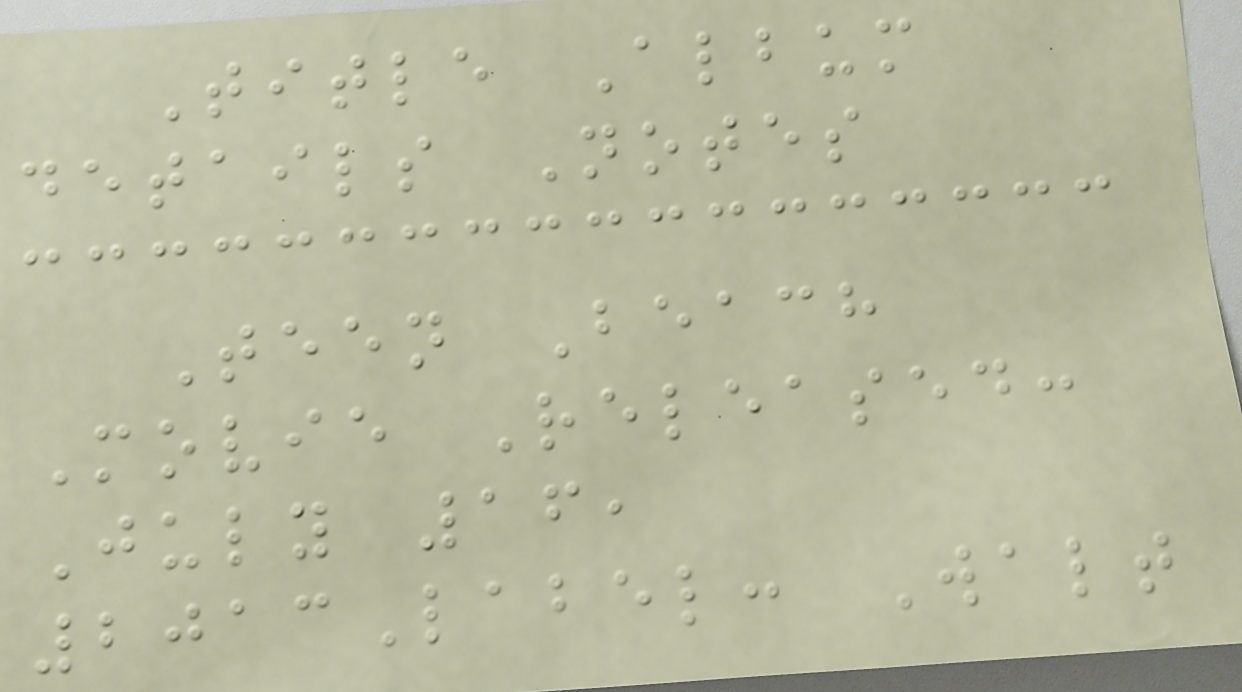Title Album
details Notes
Teen Beach
Movie Released:
July 16,
2013Label: Walt
